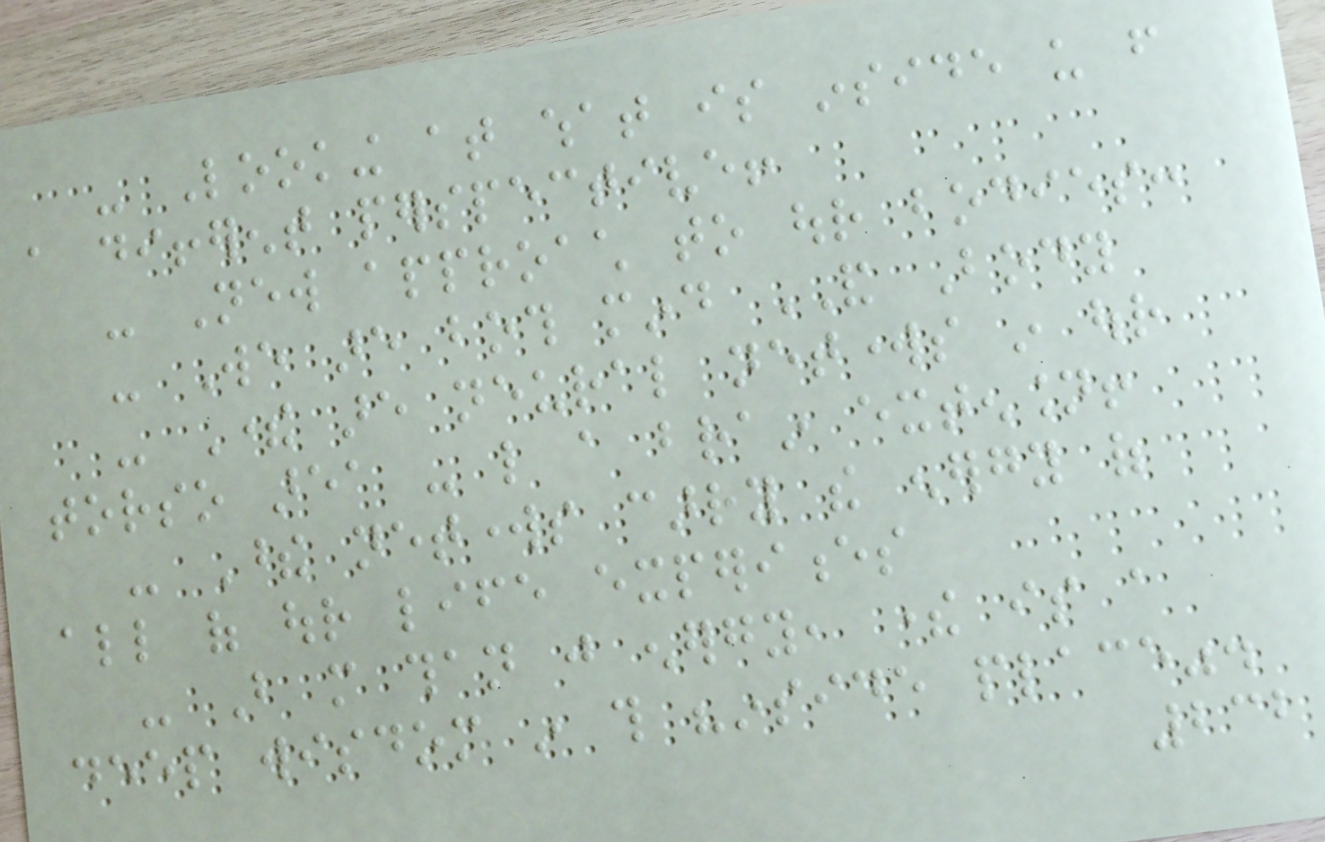- Looking at what is inside us from
a different perspective!
- New approach to our bodies:
- We are both mind AND Body
- There are neural networks in our
torso area - like a brain extension!
- These networks carry the energy of
all of our life experiences
- But more than just energy, there is a
deep wisdom in this "inside place".
232
